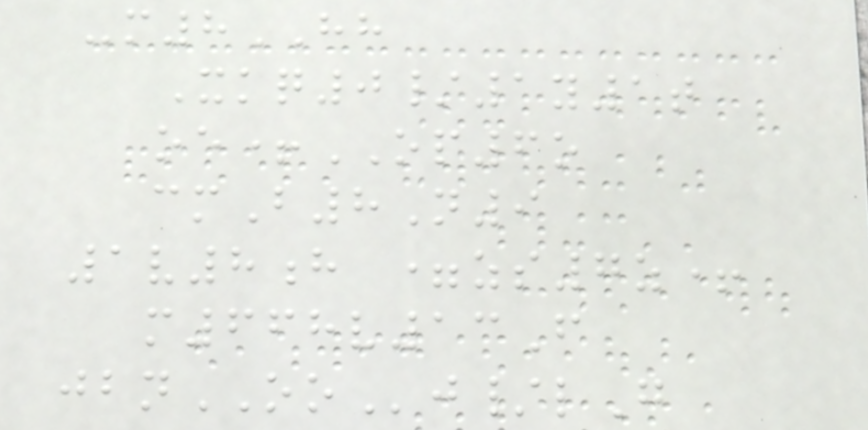-m8HH
Xkq0/1y1t
oe+OP6o
cmB8N9
1v8h =zs7z+
m668v13F
jbnOOj/lG
